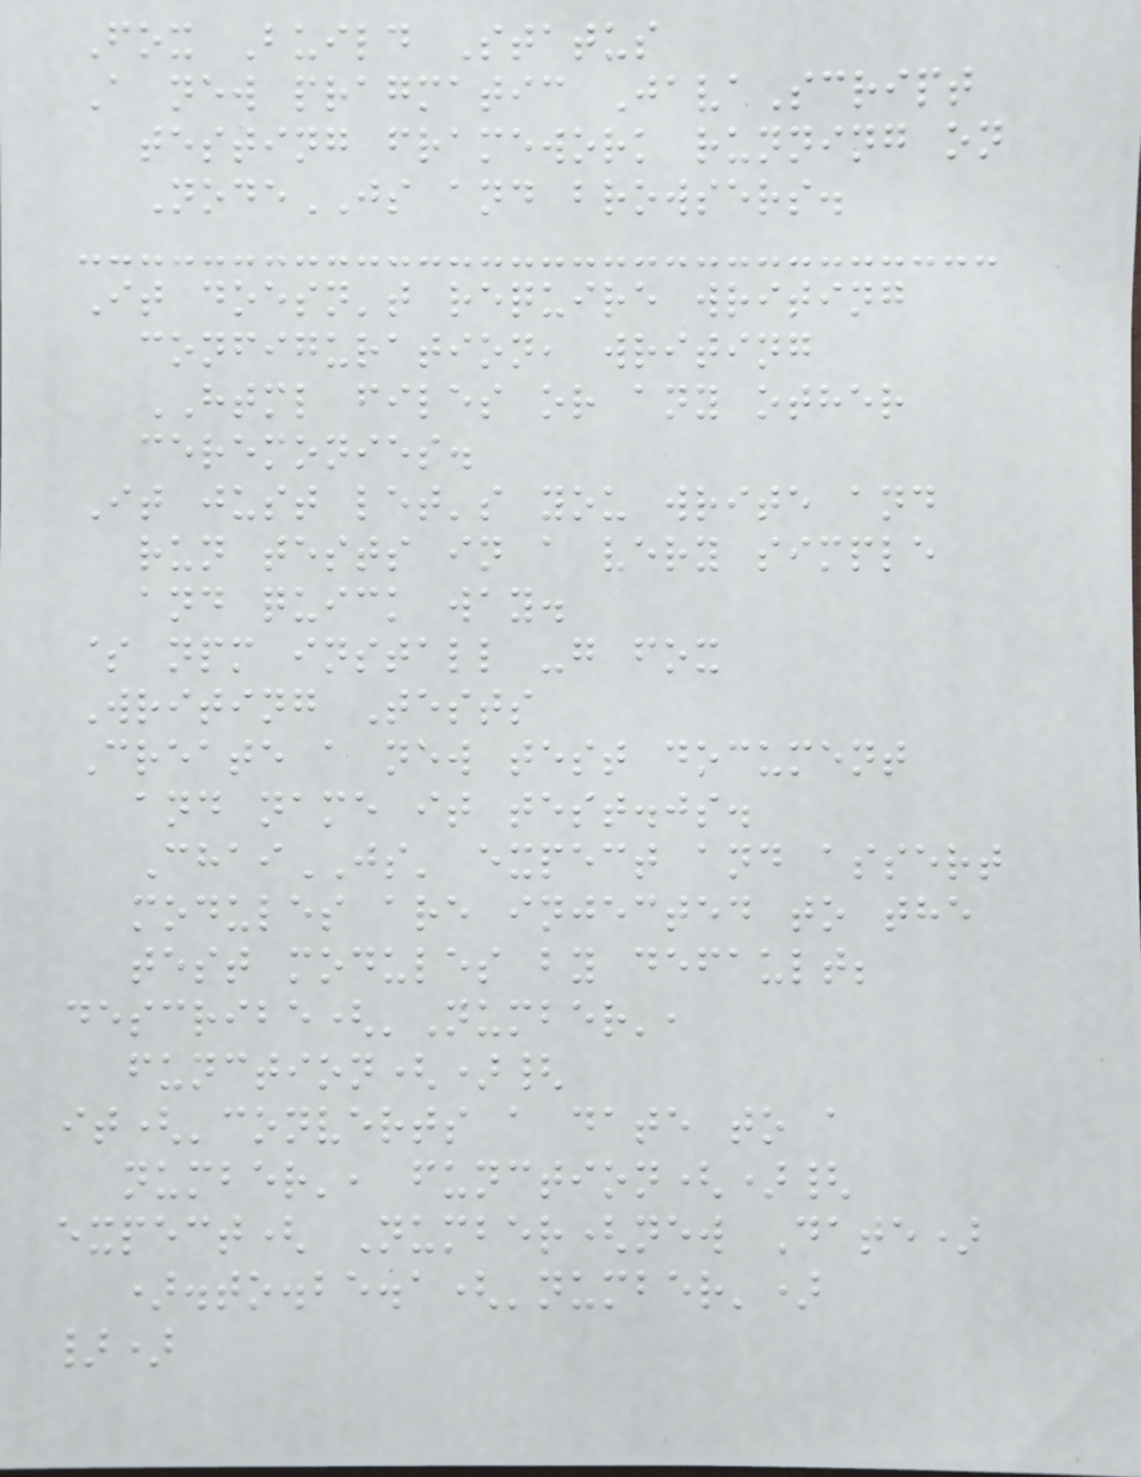Fox Build Status
A new pragmatic JavaScript
testing framework running on
NodeJS and browsers.
It doesn't require writing
configuration, writing
HTML files or any other
ceremonies.
It just let's you write and
run tests in a very simple
and quick way.
$ npm install -g fox
Writing Tests
Create a new test document
and name it test.js.
ChaiJS' expect and assert
modules are injected to the
test modules by default;
describe('Number',
function(){
it('converts a date to a
number', function(){
expect( Number(new Date)
).to.be.a('number')
})
